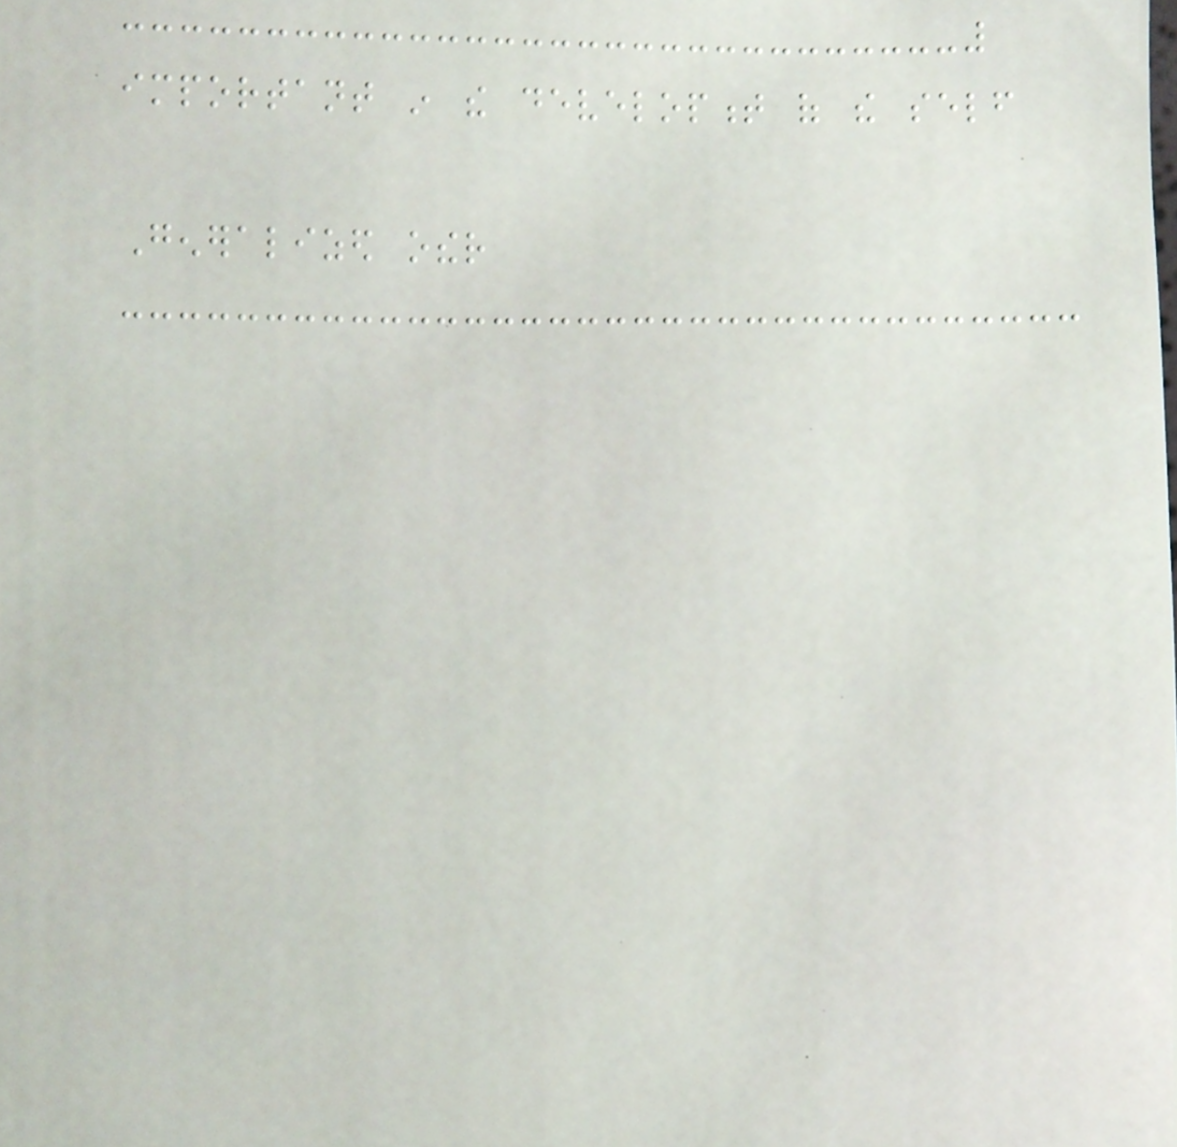important in the development of the self
Generalized other
